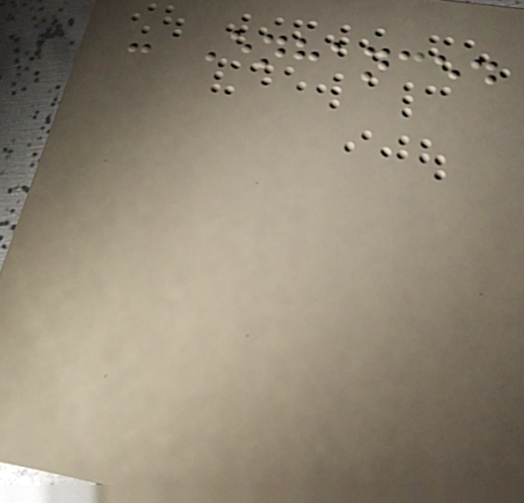- Enhanced
